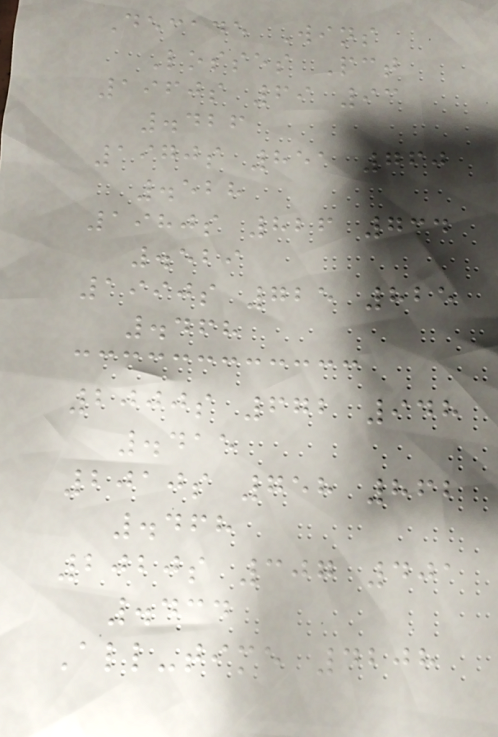Decade Wins
Losses Pct
1960s 69 93
.426
1970s 851 760
.528
1980s 826 734
.529
1990s 725 825
.468
2000s 672 948
.415
2010s 758 862
.468
2020s 307 401
.434
All-time 4208
